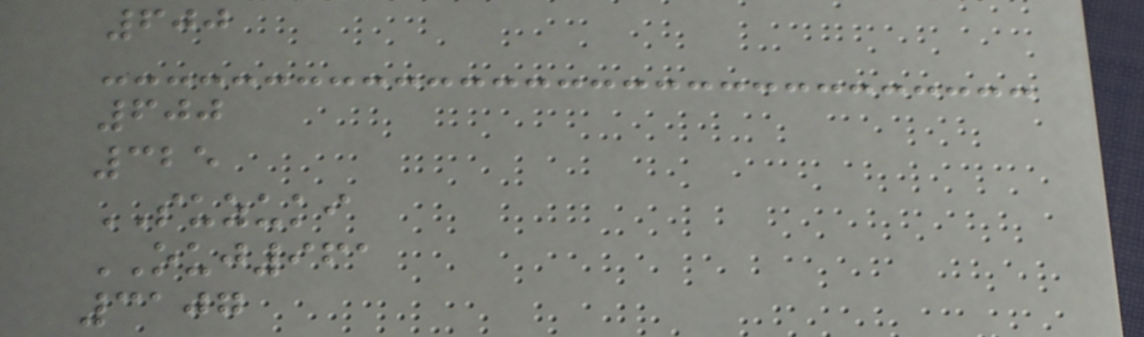600
600
325
SUZUKI
OUJ961
3107
